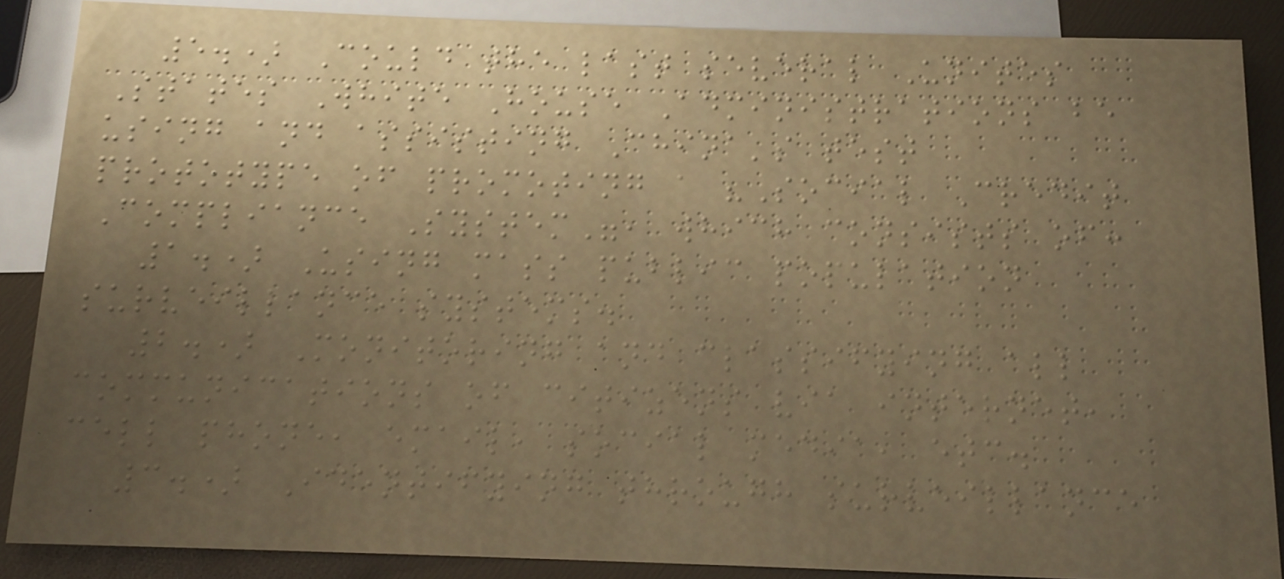5.) Could the last several Unites
States White House Administrations be
using and assisting China's test
prototype of promoting a "Social Credit
Compliance System", which consists of:
1.) Using mass public population
surveillance systems.
2.) Monitoring and classifying all
communications of citizens via internet,
cell phone, email, social media, etc.
3.) Identifying through surveillance
